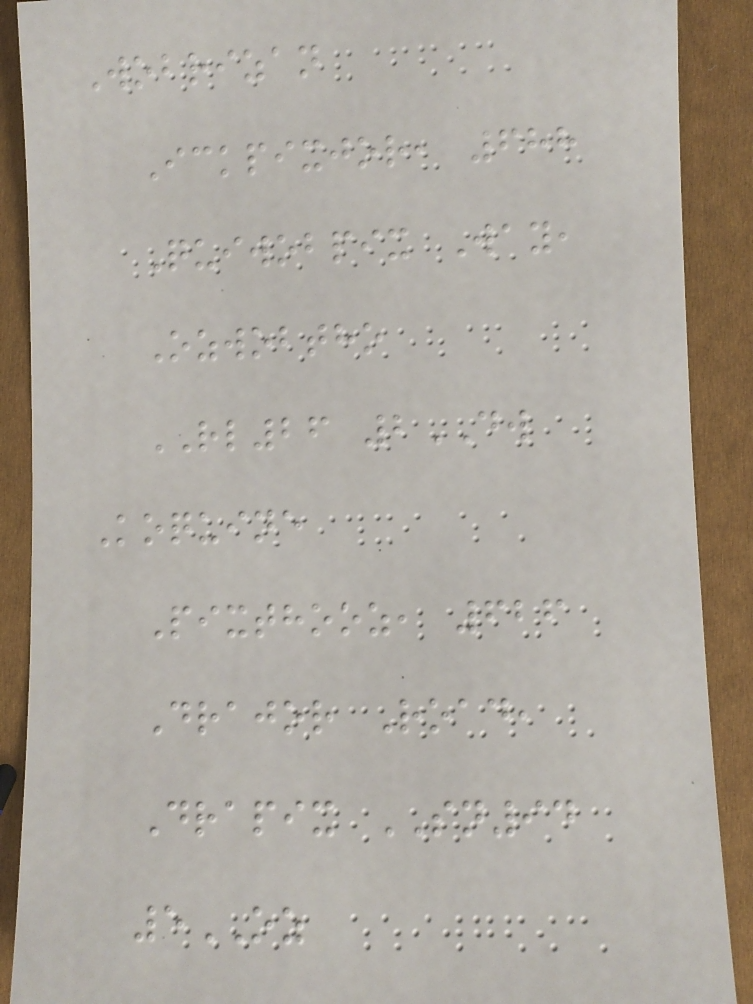Wobrizan
Ickpixjor, 688
Quiwobpix Way,
Ozwobtho
RL26 2DW
Koquine
Pixthooz, 626
Drajor Road,
Drapix SN94
5OZ
